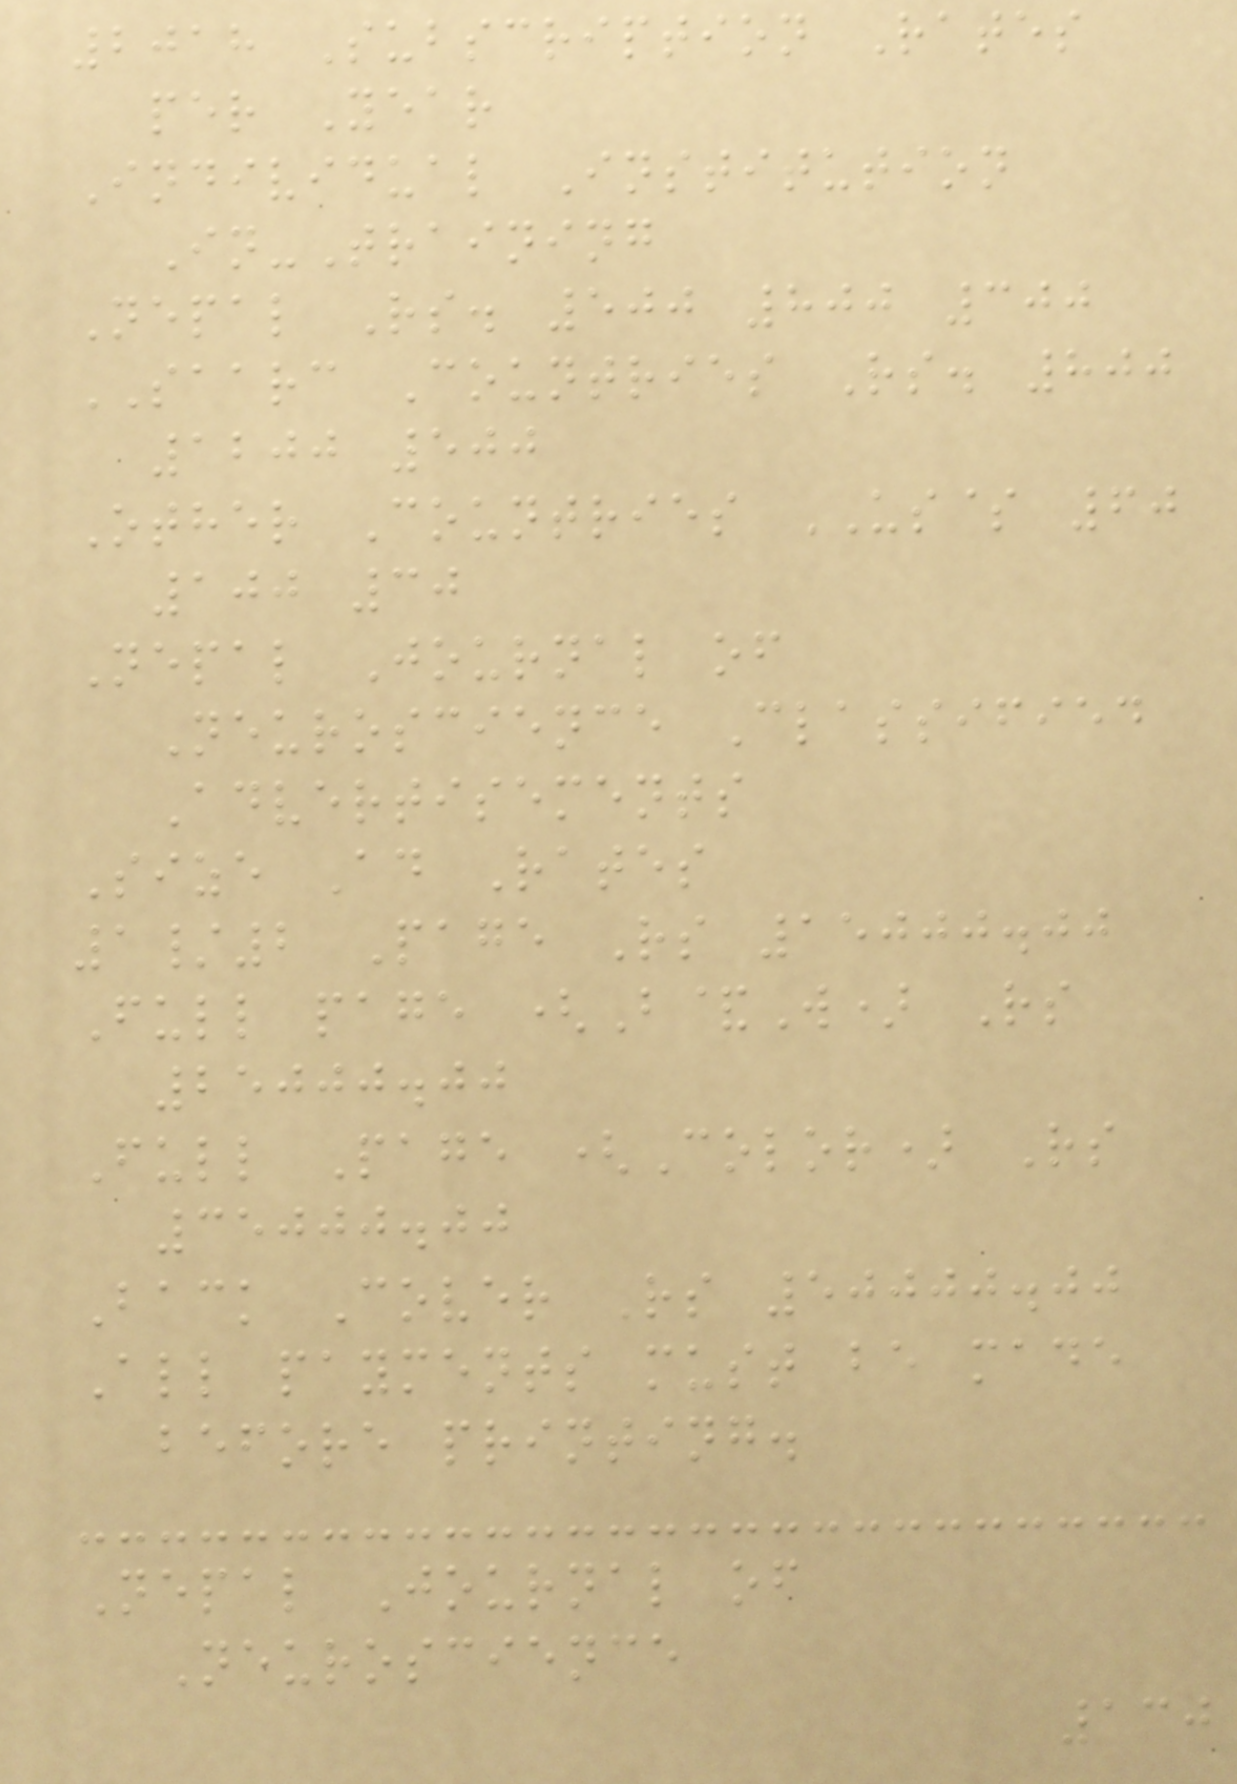2018 Subscription Rates
per Year
Individual Institution
In-Training
Nepal Rs. 500 800 300
SAARC Countries Rs. 800
1200 500
Other Countries US$ 60
100 30
Nepal Journal of
Neuroscience Classified
Advertisements
Size Ad Rates
1/2 Page Rs 15000.00
Full page (B&W) Rs
25000.00
Full Page (Color) Rs
35000.00
Back Cover Rs 50000.00
All payments must be made
before printing.
Nepal Journal of
Neuroscience
130
